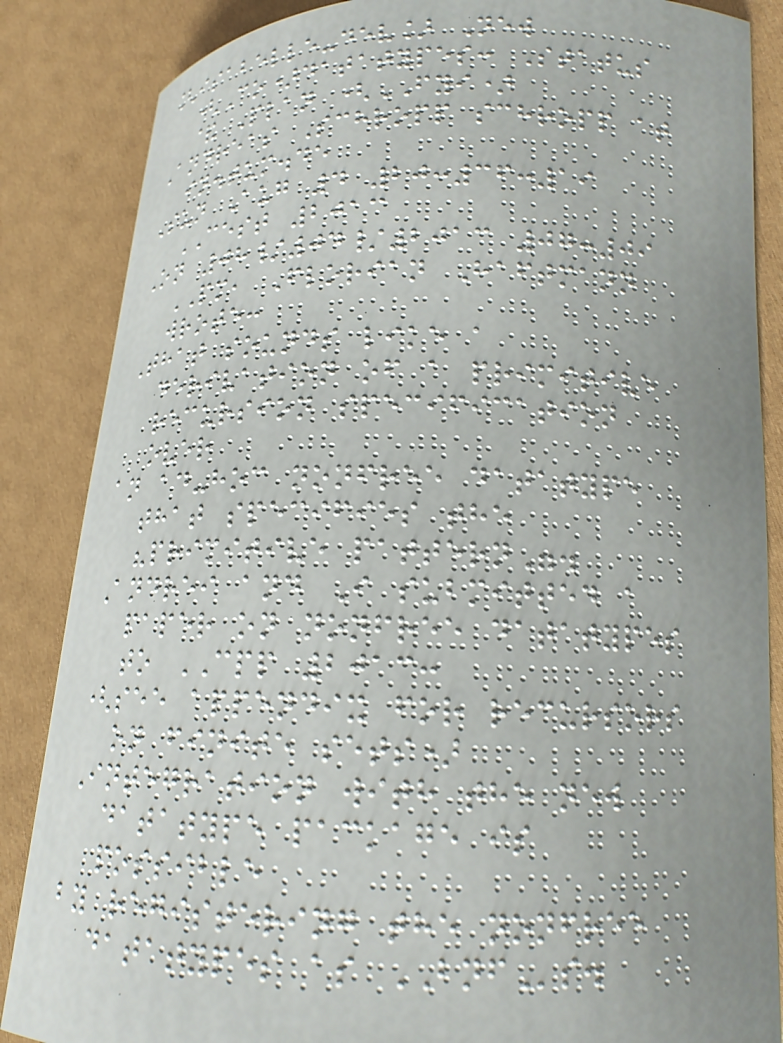[isabelle-dev] New
(Co)datatypes: Status
& Plan (FYI)
Andreas Schropp schropp at
in.tum.de
Sun Aug 4 20:36:19
CEST 2013
On 08/04/2013 07:09
PM, Florian Haftmann
wrote:
That sounds like a
derivation of a primitive
recursion specification
over
an ad-hoc nonfree datatype
that specifies the
"primitive pattern".
Andrei and I submitted a
paper on nonfree datatypes
to CPP 2013:
(see appendix for recursors
on finite sets)
Integration with the new
datatype package is
possible
by registering the nonfree
datatypes as BNFs.
